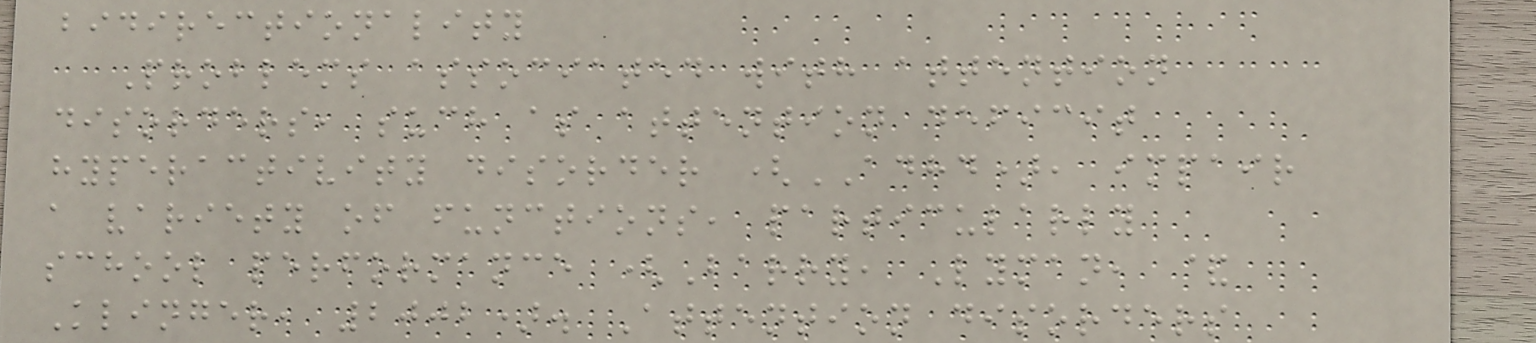bidirectionality
Problems associated with attention
disorders, such as attention deficit
hyperactivity disorder (ADHD), impair
a variety of functions, particularly
school performance (Barry, Lyman, &
Klinger, 2002). Attention disorders
